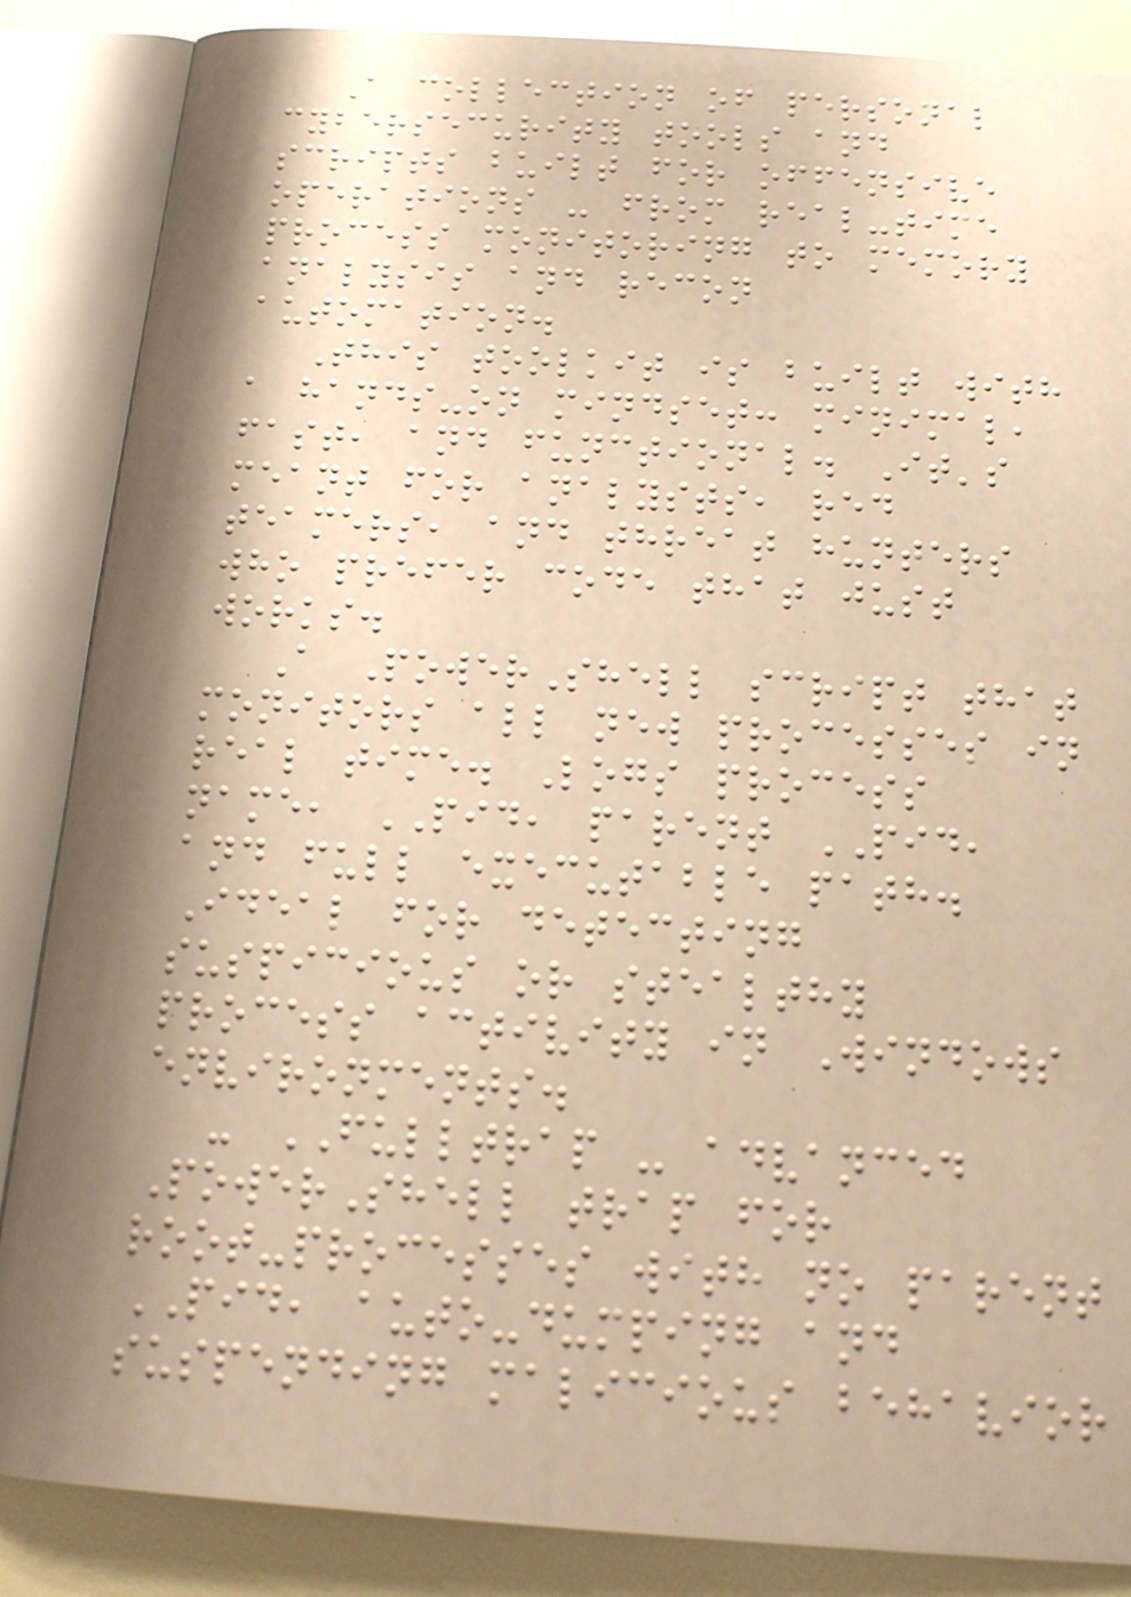A collection of personal
cybersecurity tools and
scripts built for offensive
operations - from real-time
process monitoring to memory
analysis and recon
automation.
This toolkit is built with
a hands-on mindset: minimal,
fast, and functional. It's
meant for analysts, red
teamers, and threat hunters
who prefer code that just
works.
A PowerShell script that
monitors all new processes in
real time. Logs process
name, PID, parent PID,
and full executable path.
Ideal for detecting
suspicious or stealthy
process activity in Windows
environments.
- FULLTRAP - advanced
PowerShell trap for
root-processes with no parent
PID, auto-dumping and
suspending malicious behavior
